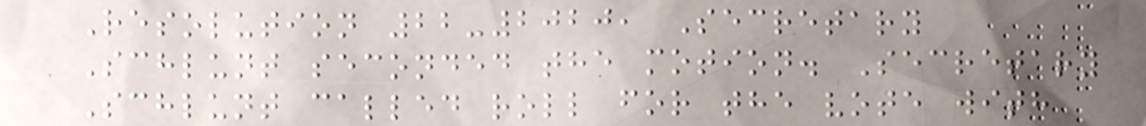Resolution 22-2020, Secretary
Schlunt seconded the motion. Secretary
Schlunt called roll for the vote with
